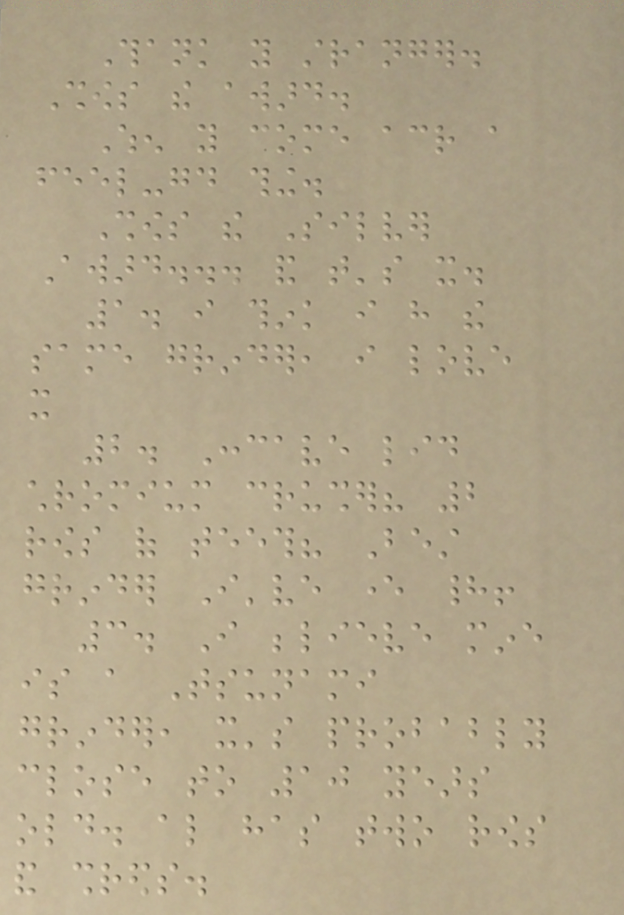Thank you stranger.
Shows the award.
When you come across a
feel-good thing.
Shows the Silver
Award... and that's it.
1. i think i have the
same grinder, i love
it
2. Concave lid
chromium crusher? 2
rows of teeth? Best
grinder I've ever had!
3. I believe mine
is a Tsunami
grinder, it's probably
close to 10 years
old. also has two rows
and shreds.
